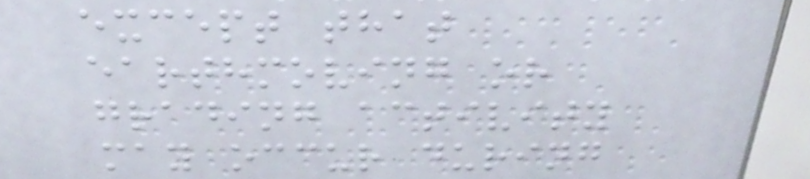except that
earthmoving or
grading activity
may occur during
